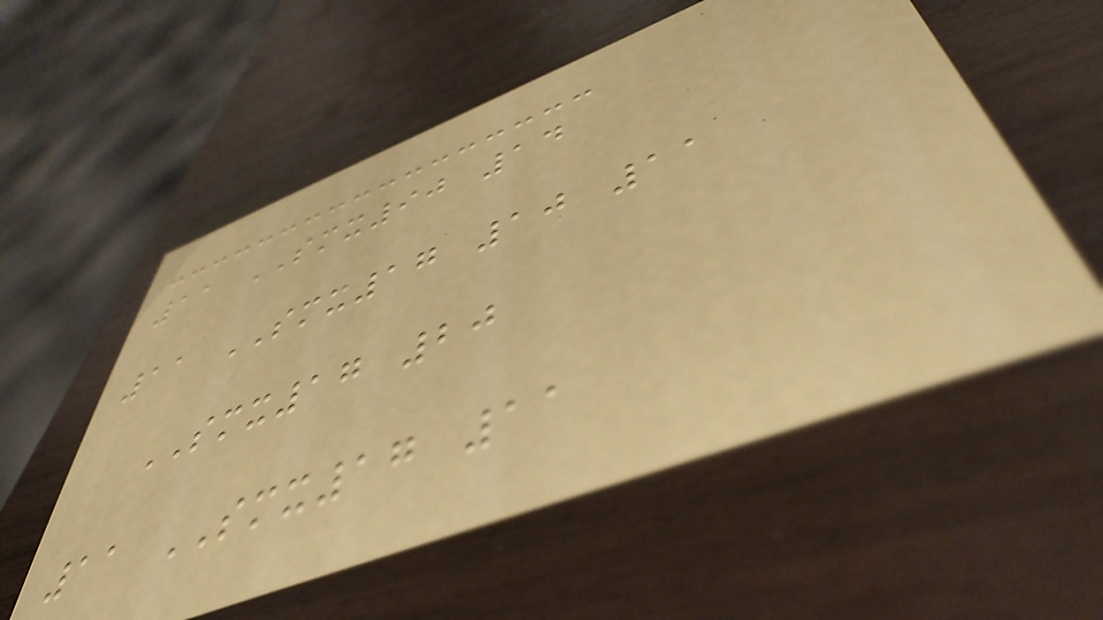11 SMX90 14
11 SMX17 10 11
SMX17 20
11 SMX17 11
